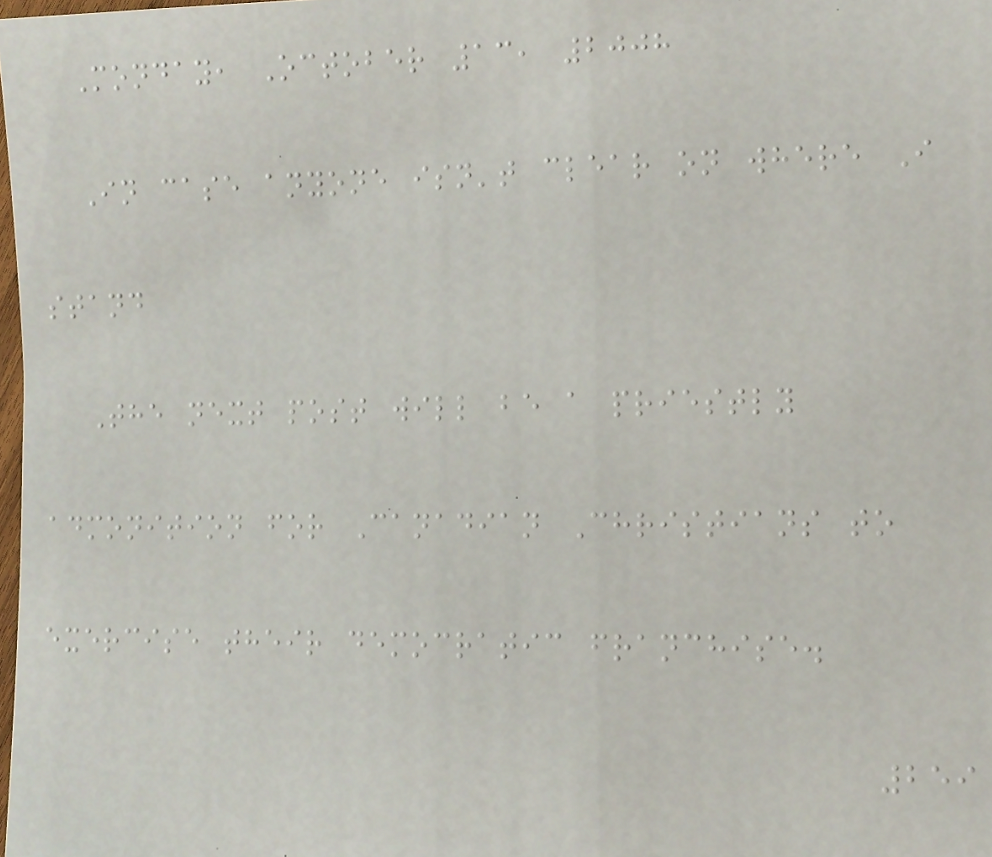Monday, October 13, 2008
In case anyone isn't clear on where I
stand
The next post will be a priestly
admonition for Canadian Christians to
exercise their democratic franchise.
259
